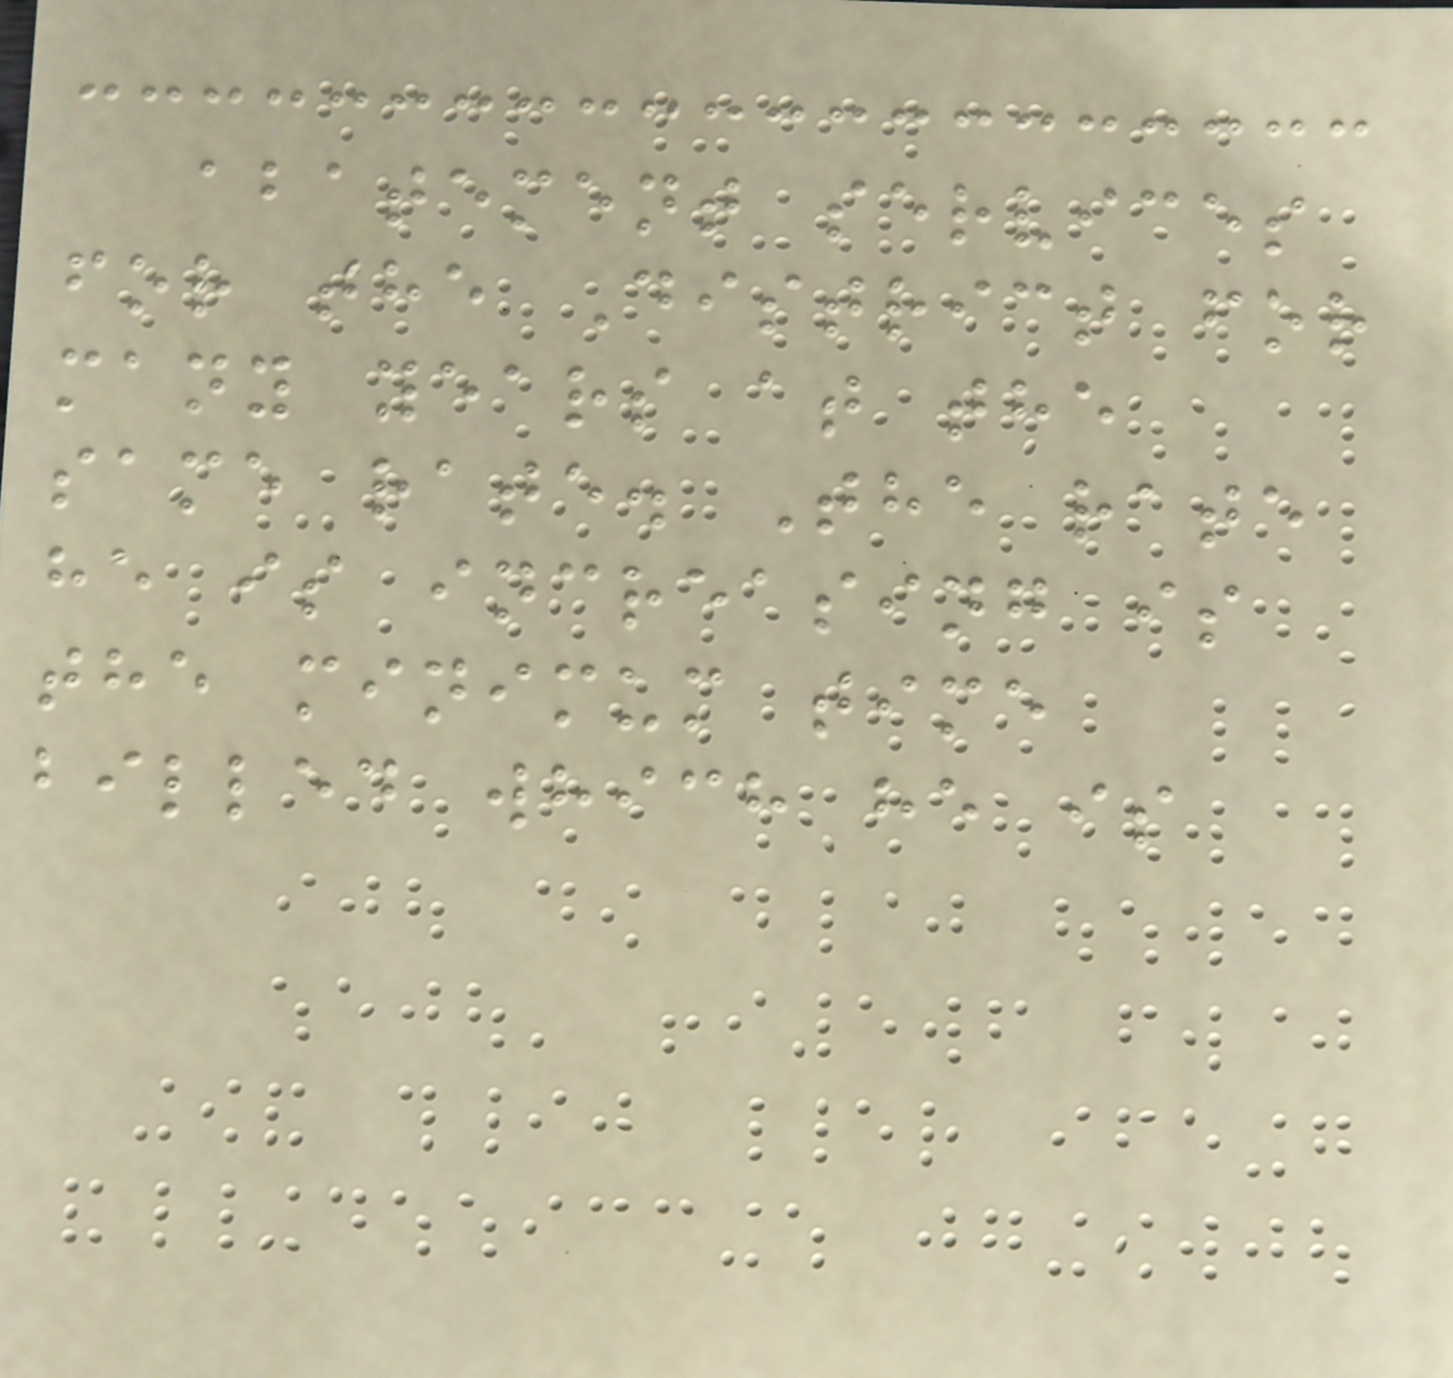abatement services
for the District for
many years at the
same rate. The rate
he is increasing is
the minimum time
billed which he is
